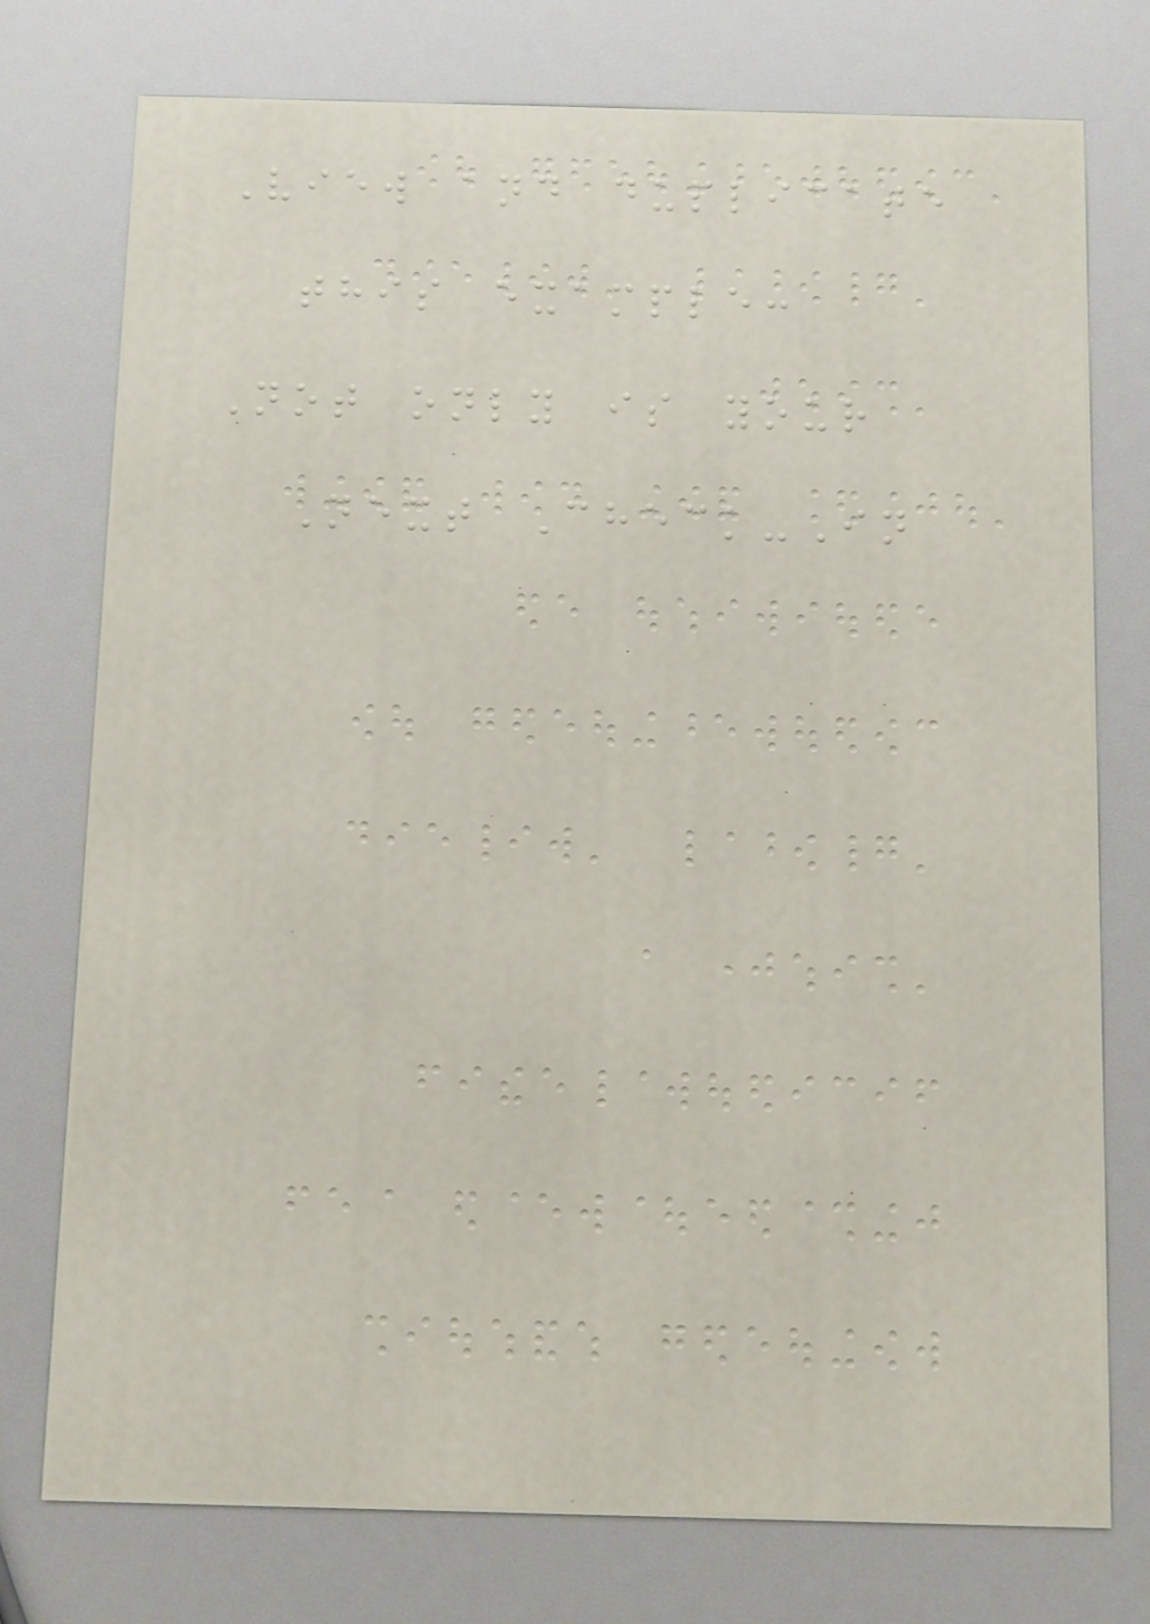View and duplicate
this example:
Not only is your
Next Check-In
